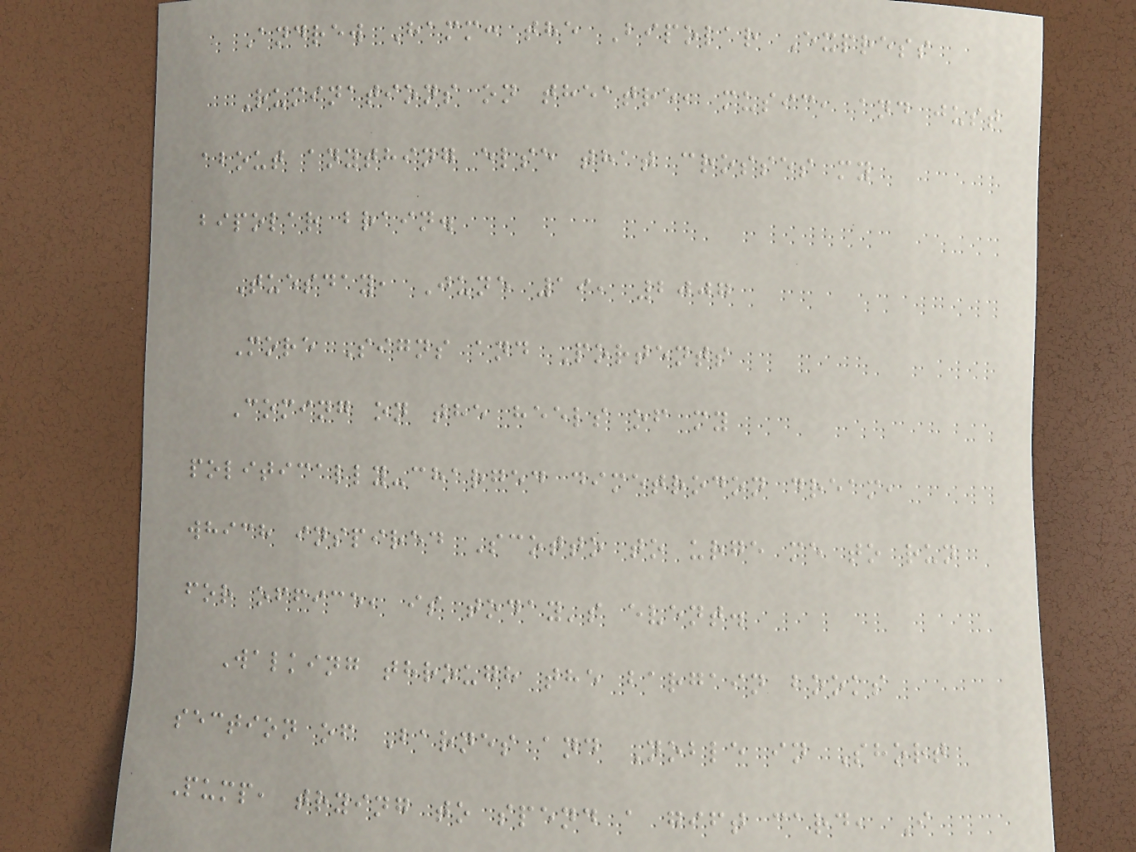Andrew Hamm: the Bipolar Express
Ruminations on theatre, music, and just
about anything else that crosses my
bipolar brain.
Tuesday, June 19, 2007
More Signs and Portents
Coming on the heels of my
politically-charged dimetrodon dream,
which inspired Scotto to urge me to run
for office, is today's event.
Walking through the bargain books
section of Barnes and Noble in Short
Pump, trying to spend a gift card, I
